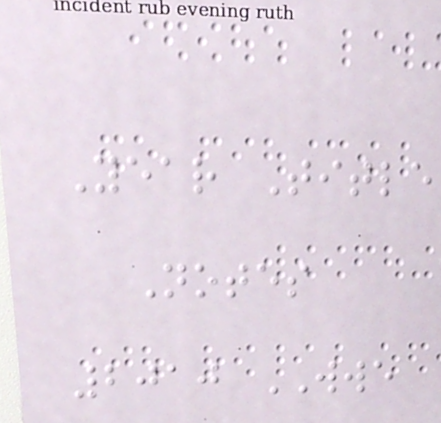Year Title
Notes
2010 WWE
